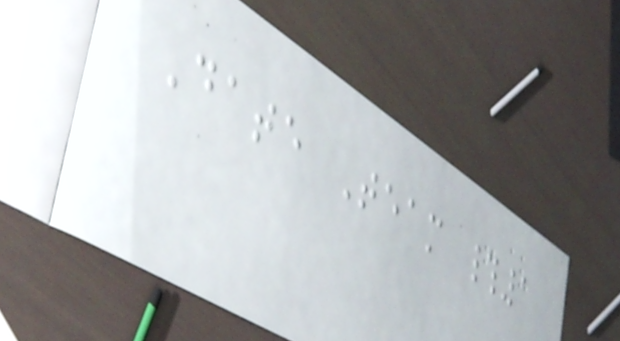Date Team #1
